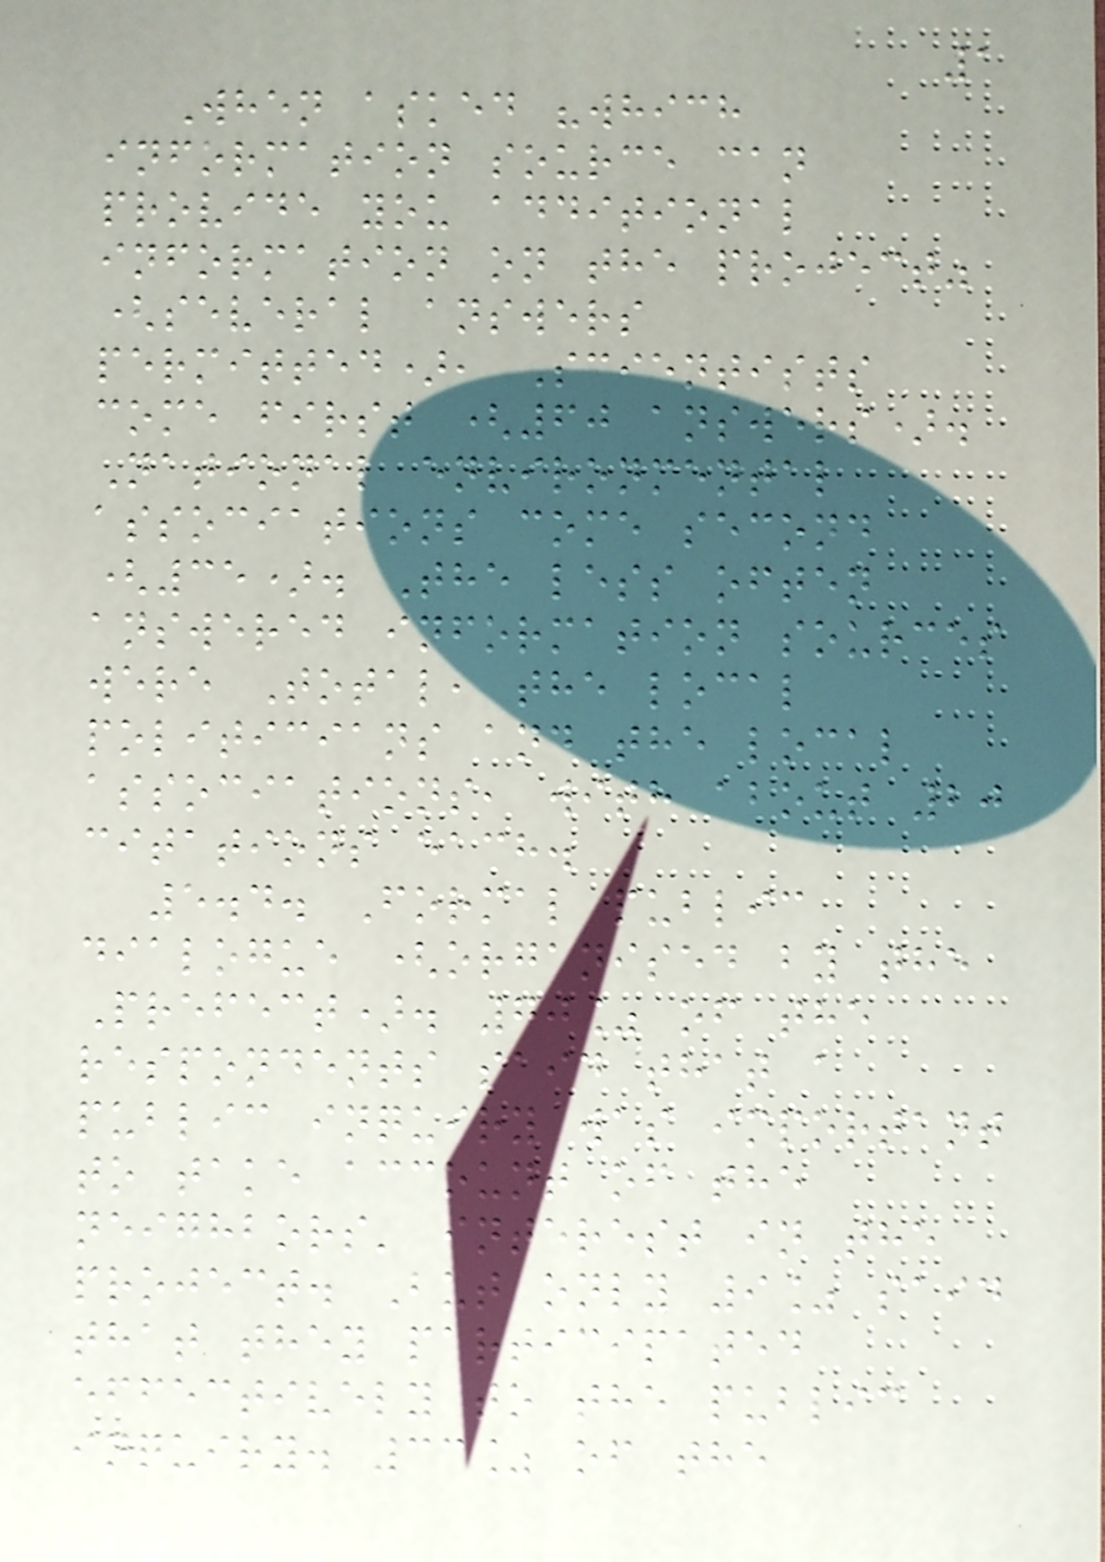1
When asked "which
information source can
provide you additional
information on the project"
(several answers
permitted), Scientists
come first (60 answers).
National environmental
associations come second
(35). The less often
answered information sources
were Total, the local
politicians and the local
associations, with about 20
citations each.
5.4. Formal public
dialogue (organised by the
Prefect). 70% of the
respondents said that a
public inquiry was important
to take account of the
neighbors' interest in the
project. But only 9% said
that they participated
effectively to the public
inquiry. 33% of the
